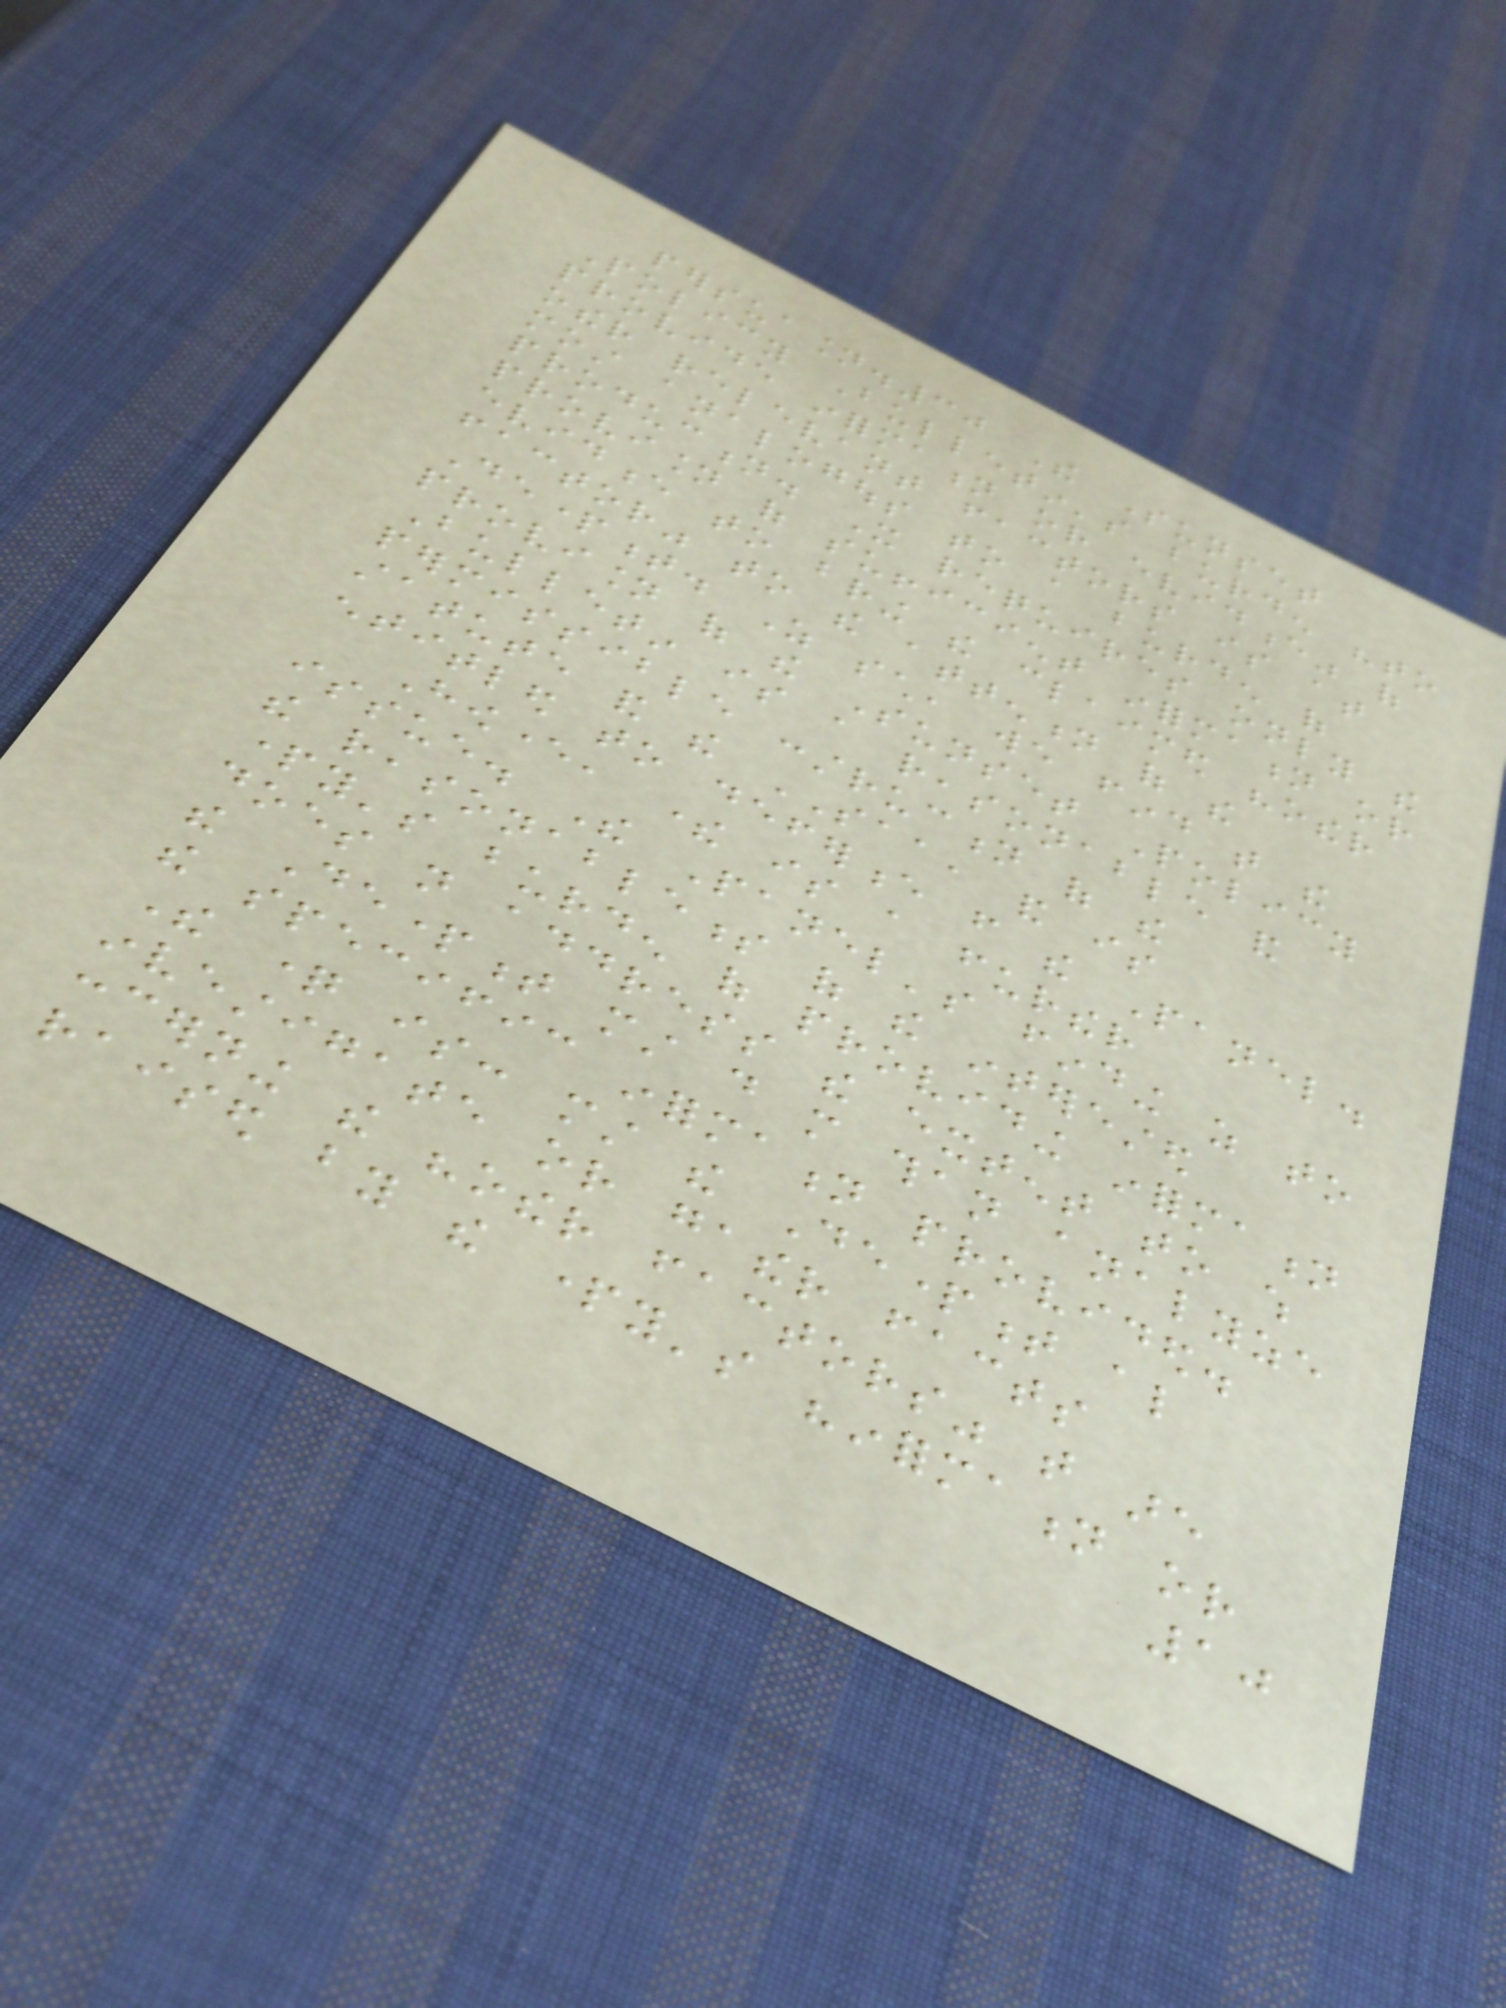persuasion.30 The Sunset
Policy Bulletin's burden "to
provide information or evidence" of
other relevant factors is at
most analogous to a burden of
production. It requires only the
provision of sufficient information or
evidence to bring the claimed "other
factor" to the attention of the
Department. As such, we find that the
provision of the Sunset Policy
Bulletin is a reasonable and
permissible construction of the
statute and the SAA, and is
entitled to deference from the Panel.
However, there is a further
issue. The Panel's finding as to
the reasonableness of the interested
party's burden of providing information
does not address the extent to which
the Department must do more than analyze
the specific information provided.
The question is: must the Department also
investigate or gather facts
concerning the "other factors" that are
raised by the party's "information or
10
